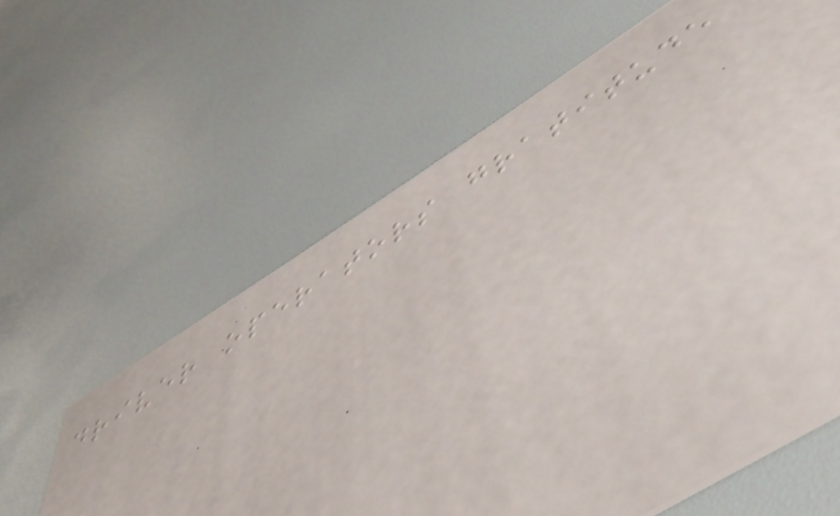driver operators gratitude
